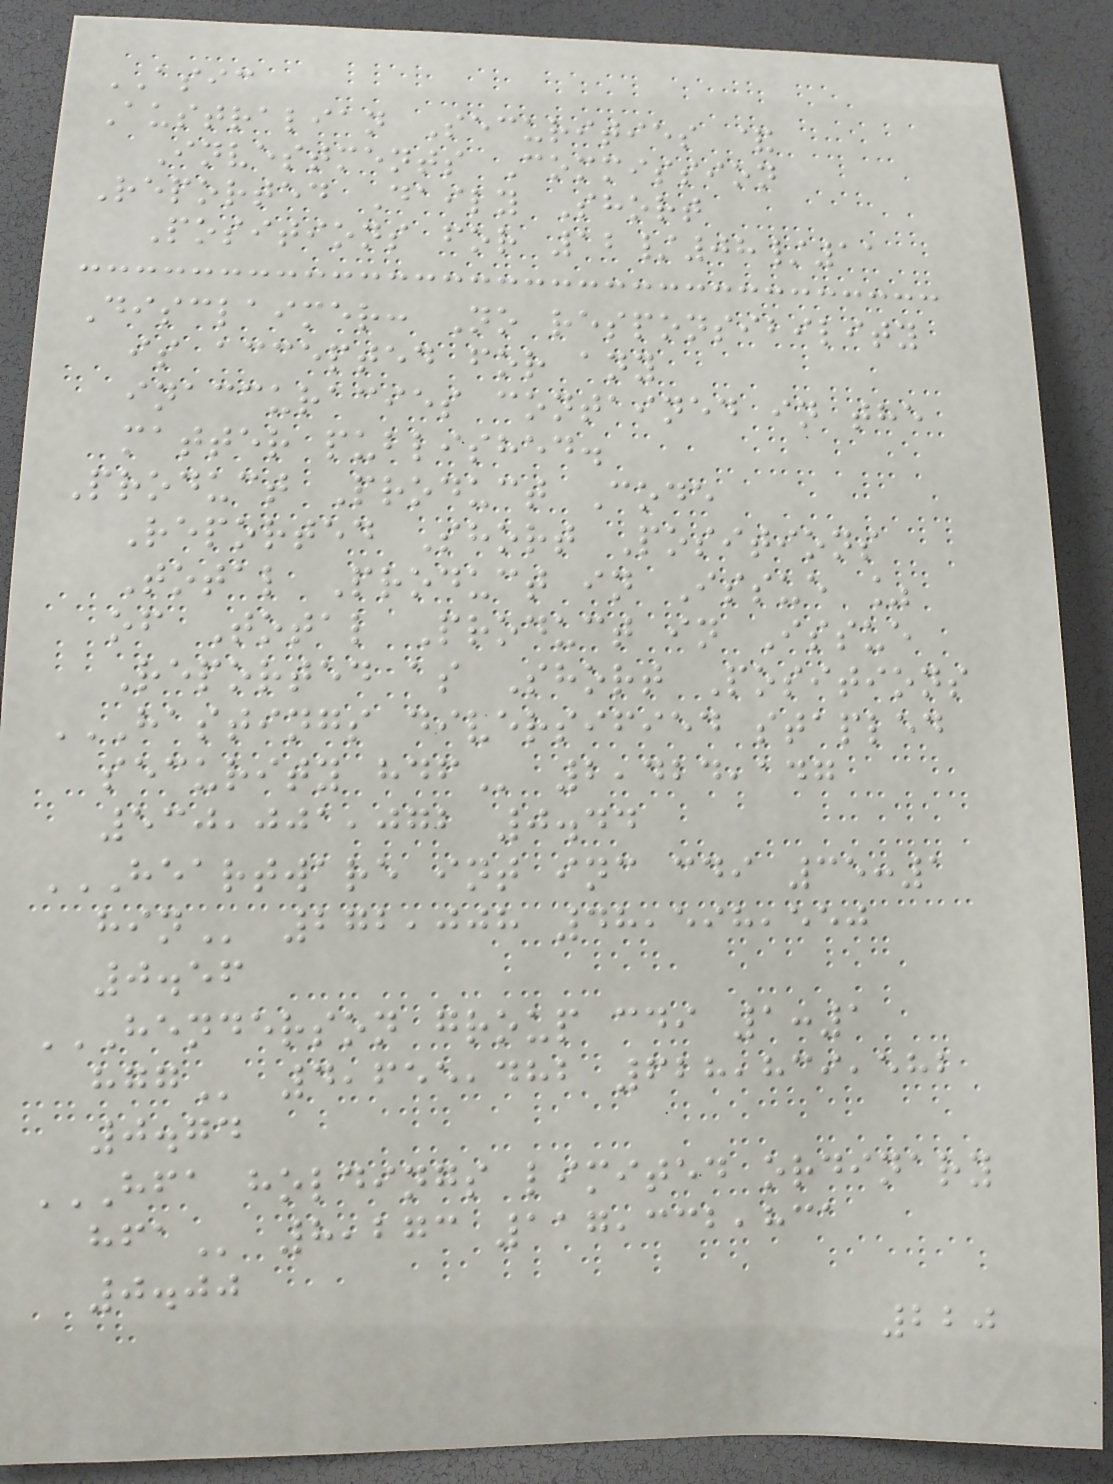ASIC
Australian Securities &
Investments Commission
Reported Daily Short
Positions for 12/08/11
Disclaimer: No responsibility
is accepted for any
inaccuracies contained in the
matter published.
Product Product Code
Reported Short Positions
Total Product in Issue %
of Total Product in Issue
Reported as Short Positions
HASTINGS DIVERSIFIED STAPLED
SECURITY HDF 2,424,147
530,001,072 0.44
HEARTWARE INT INC CDI 35:1
HIN 272,008 48,598,550
0.56
HENDERSON GROUP CDI 1:1
HGG 4,655,482 628,839,582
0.74
HFA HOLDINGS LIMITED ORDINARY
HFA 8,273 117,332,831
0.00
220
